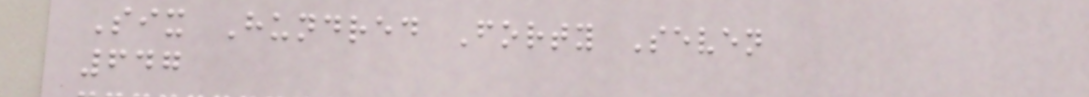Six Hundred Forty Seven
647
